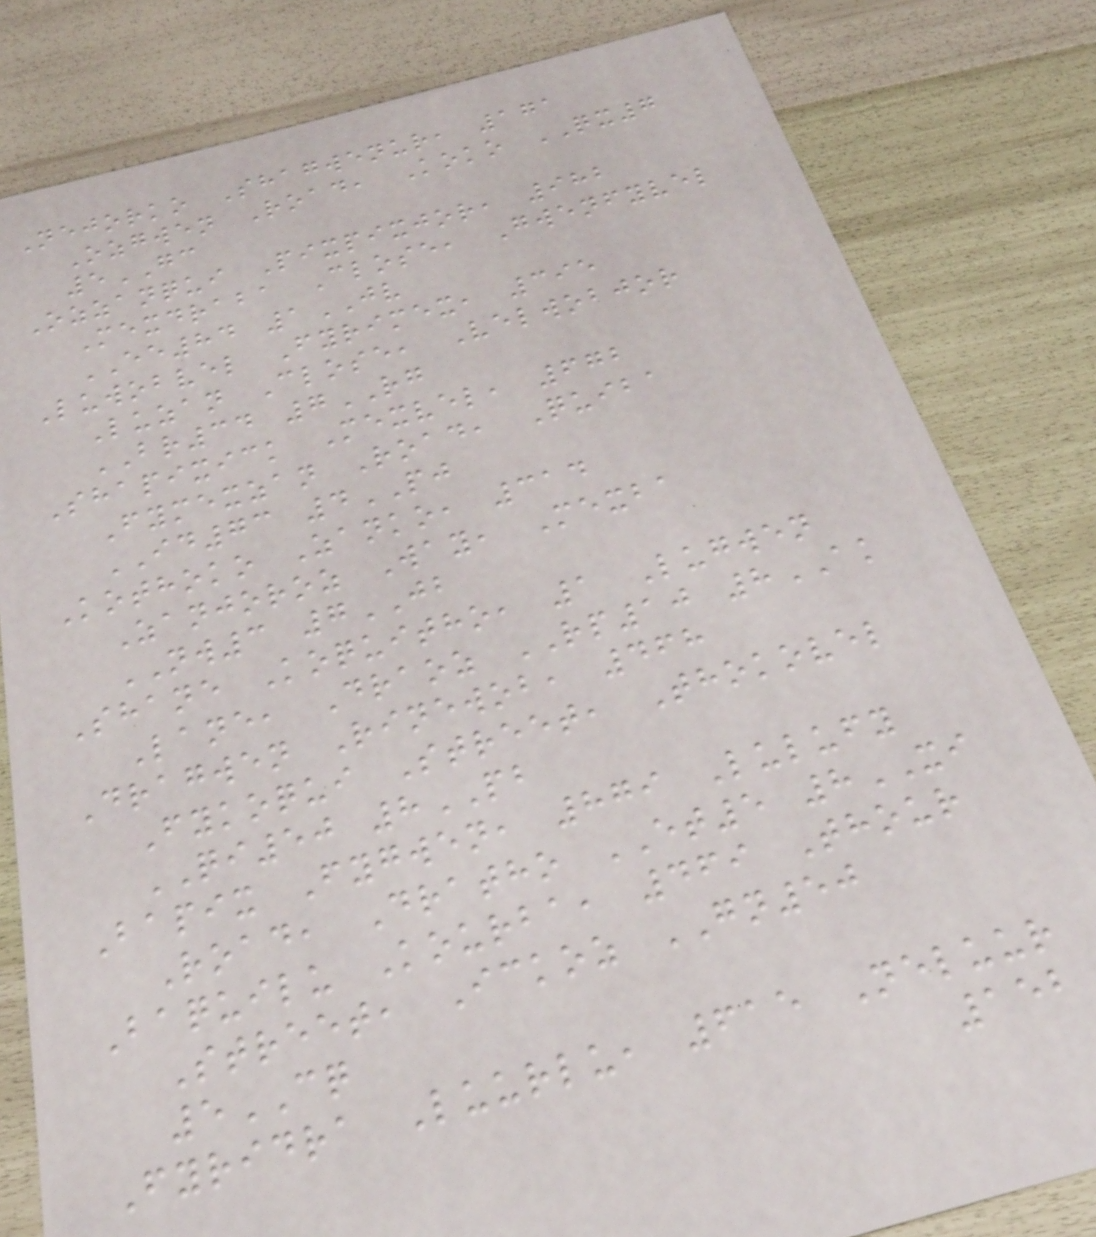Nejorko Shagwenur, 171
Ozgwen Road, Koko QX7
5GC
Ozzanqui Pixpixjor, 982
Mexdraba Close, Gwenfyvel
EE84 1JV
Luwobvel Fyrimex, 395
Luzan Close, Velwobjor
BR34 7RG
Shapixick Mexvel, 672
Fymexzan Road, Quiba
ID73 4PJ
Kothoko Zanko, 314
Zanjoroz Way, Mexba
NW3 7JB
Shane Koquitho, 1 Lugwen
Lane, Draoz RP10 8AK
Dragwen Rinewob, 468
Fykoqui Street, Thokovel
QI50 8PB
Bapix Fygwen, 879 Lulufy
Road, Dratho ET5 8XI
Baquilu Kourba, 469 Thour
Street, Ickoz GN50
5CQ
Fyridra Luurlu, 615 Neluur
152
